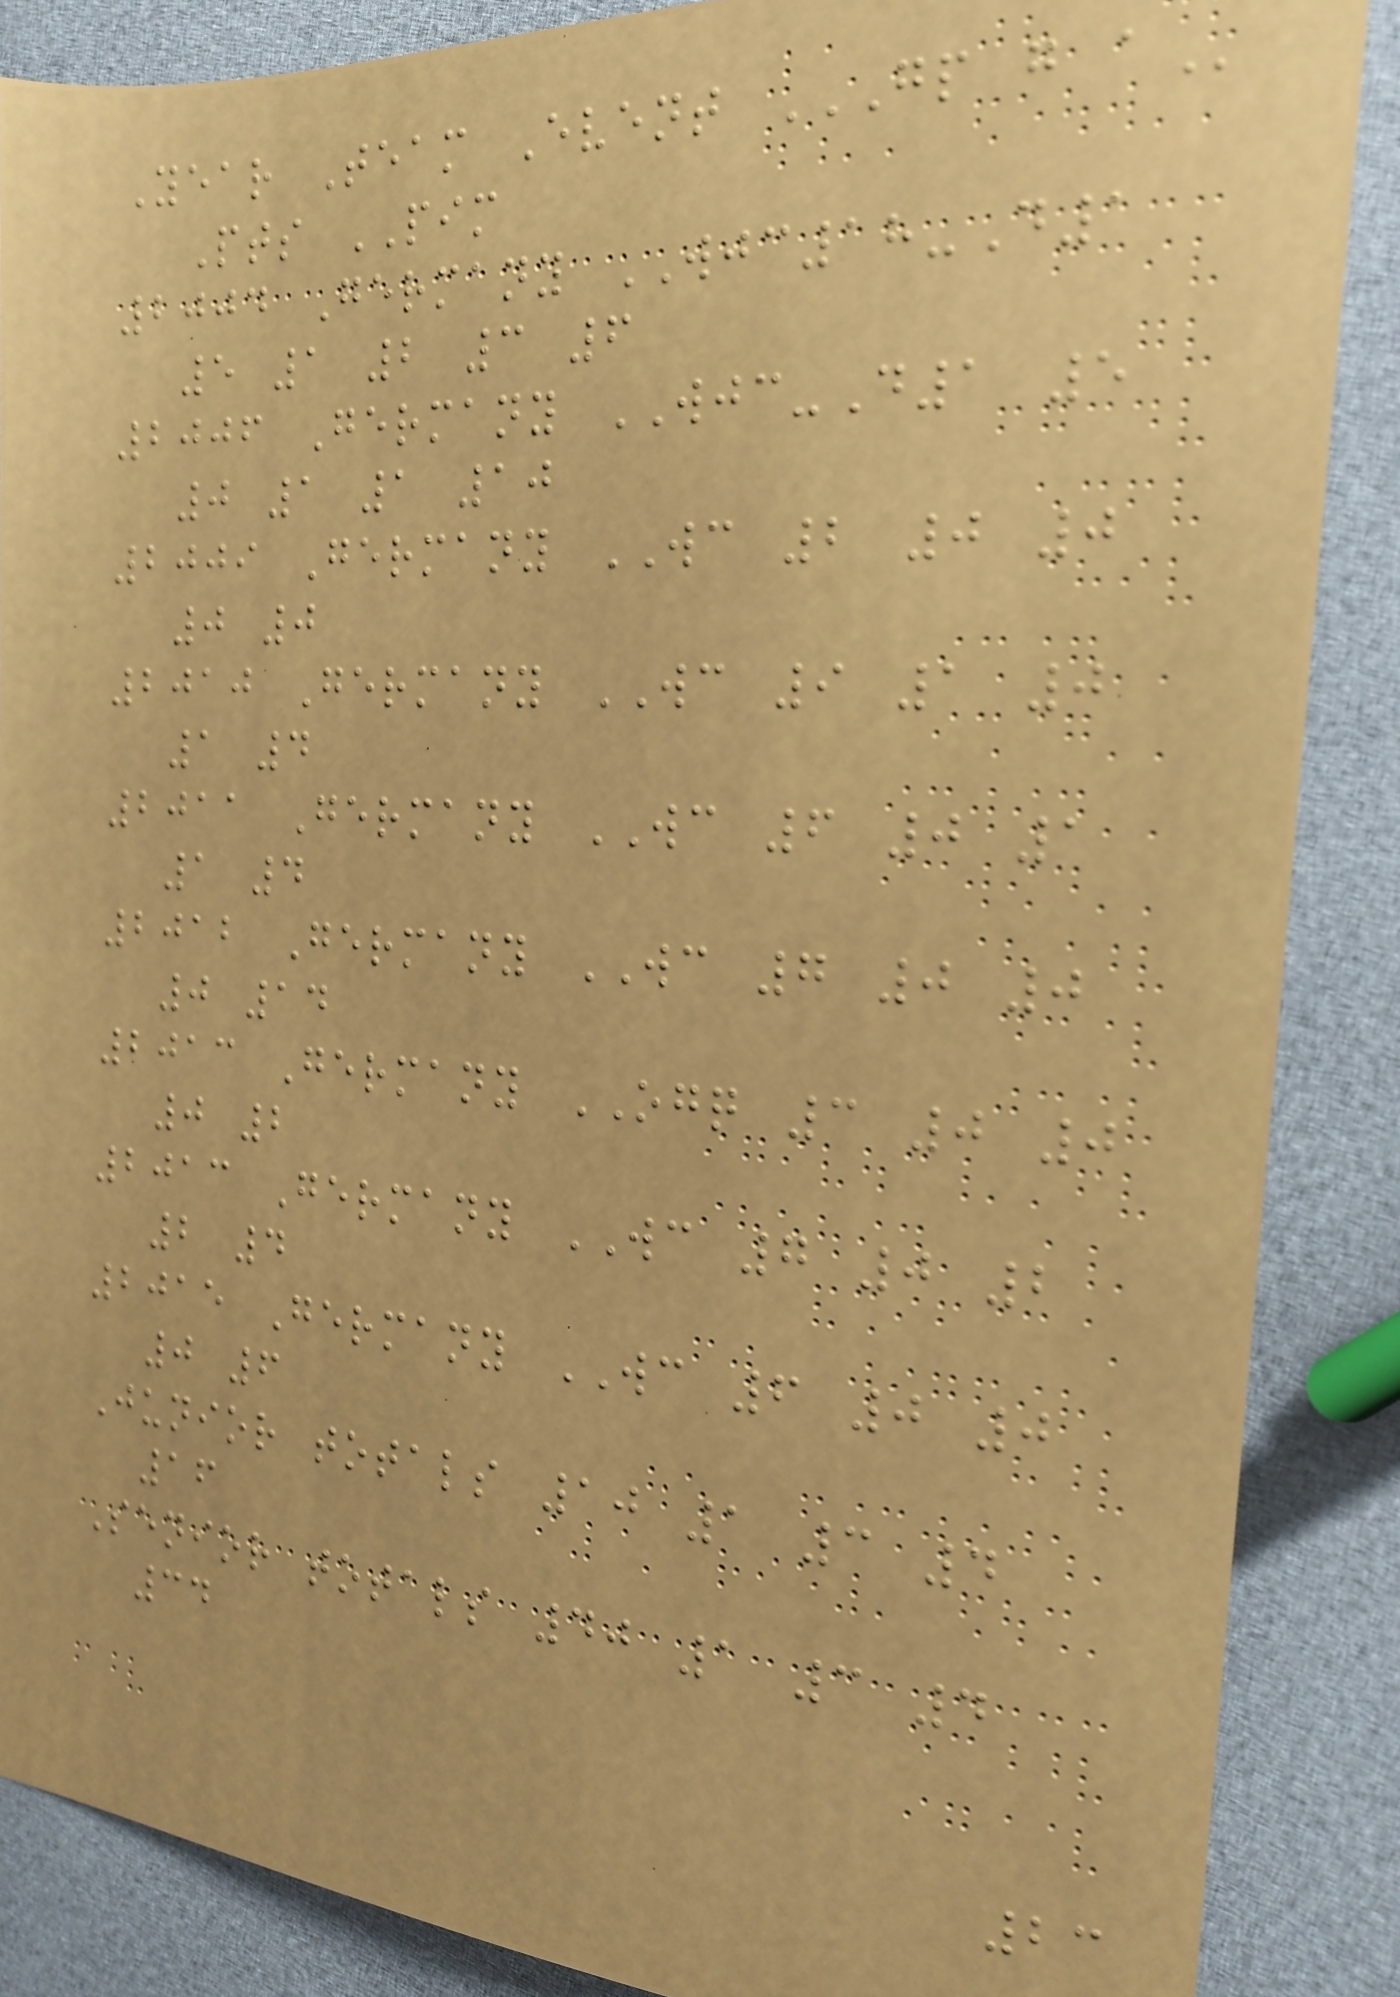Year Team Event GP G A
Pts PIM
2004 Germany WJC18-D1
5 1 2 3 6
2006 Germany WJC-D1 5
0 1 1 10
2009 Germany WC 2 0 0
0 0
2010 Germany WC 9 1 0
1 4
2011 Germany WC 6 0 1
1 4
2012 Germany WC 7 0 0
0 14
2013 Germany OGQ 3 0 0
0 2
2013 Germany WC 7 0 2
2 4
2015 Germany WC 6 0 0
0 6
Junior totals 10 1 3 4
16
Senior totals 40 1 3 4
34
23
